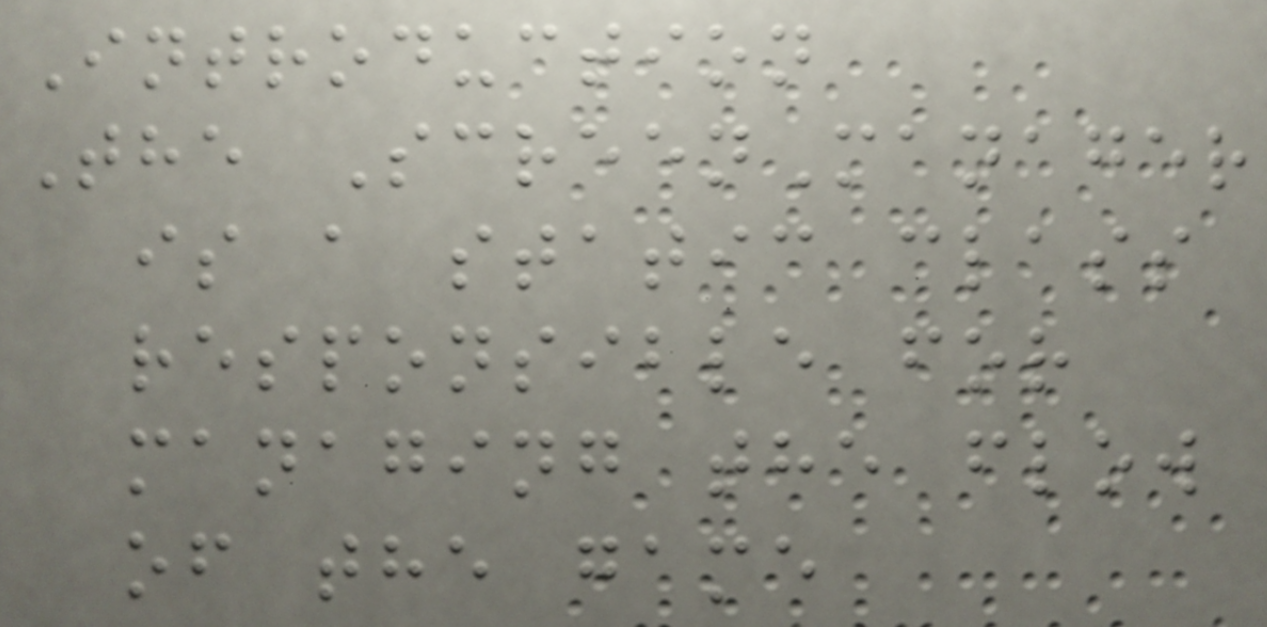Introduction
The ScreenManager
is a static class
responsible for
managing the flow
of the game
